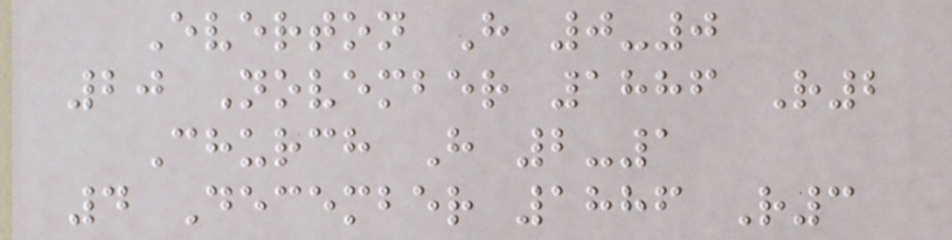Everton H 0-0
20 November 1886 R2
Church H 2-1
4 December 1886 R3
